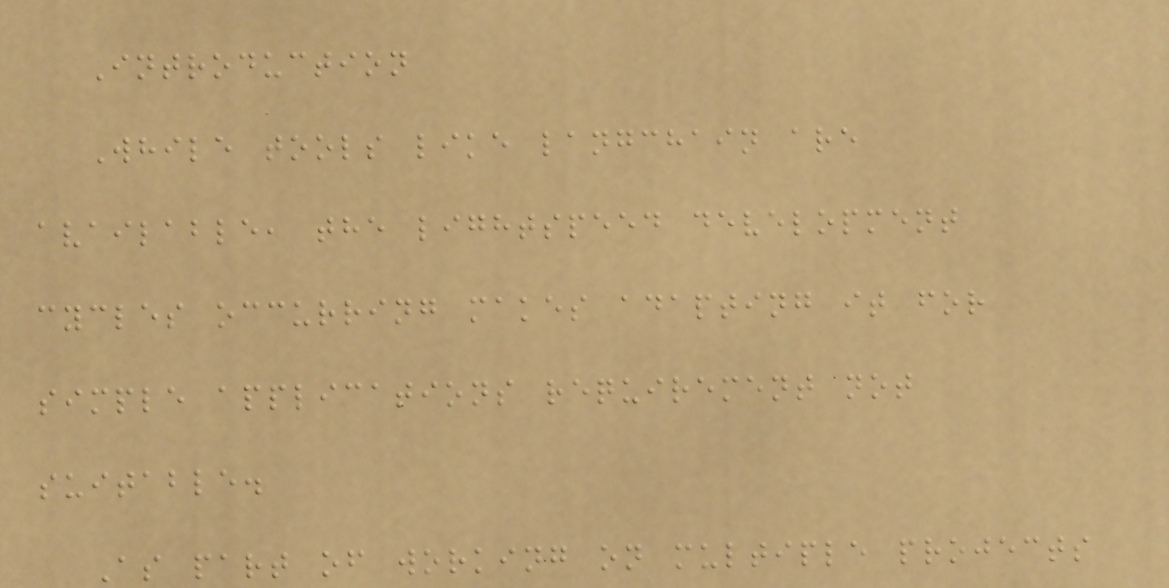Introduction
While tools like langchain are
available, the lightspeed development
cycles occurring makes adapting it for
simple applications requirement not
suitable.
As part of working on multiple projects
